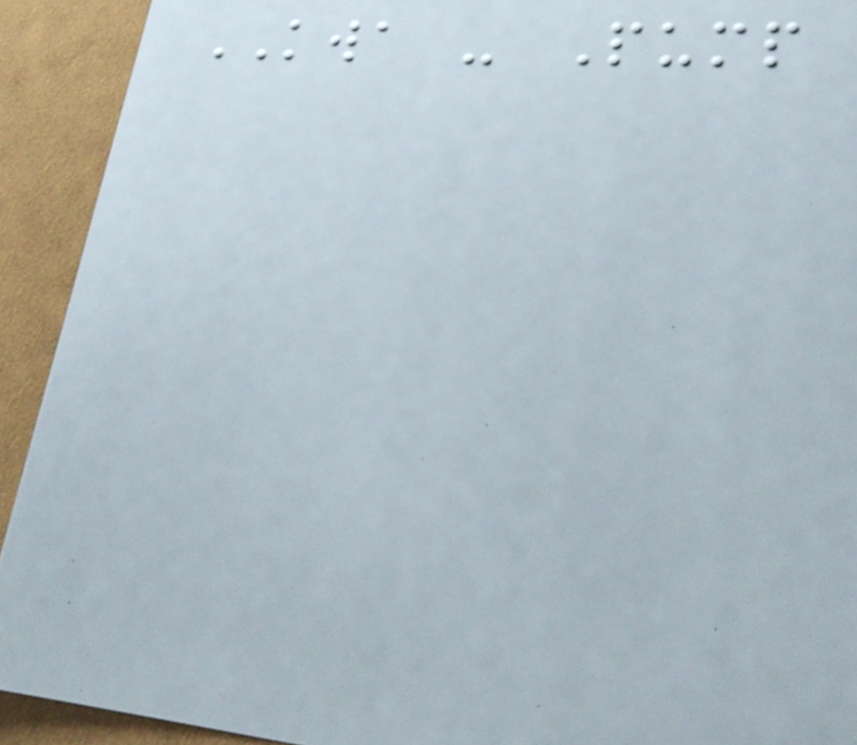KWA - Pump
